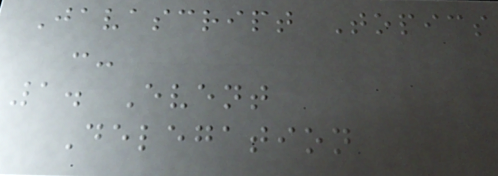Javascript Topics
:-
1. Event
Delegation
